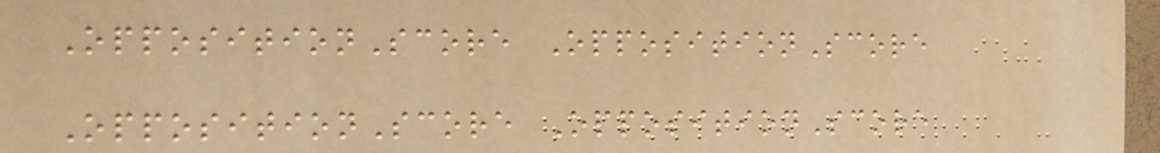OppositionScore OppositionScore
OppositionScore OppositionScore
